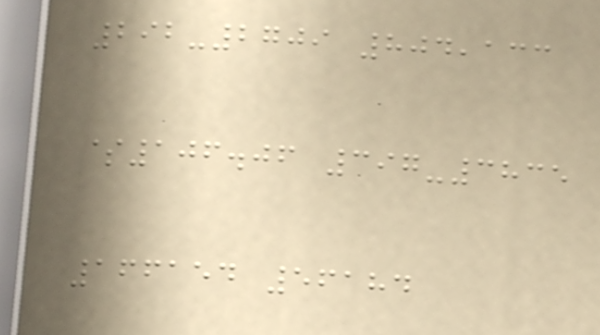292-2709 804,133
$106.06 397-3835
166154 56184
